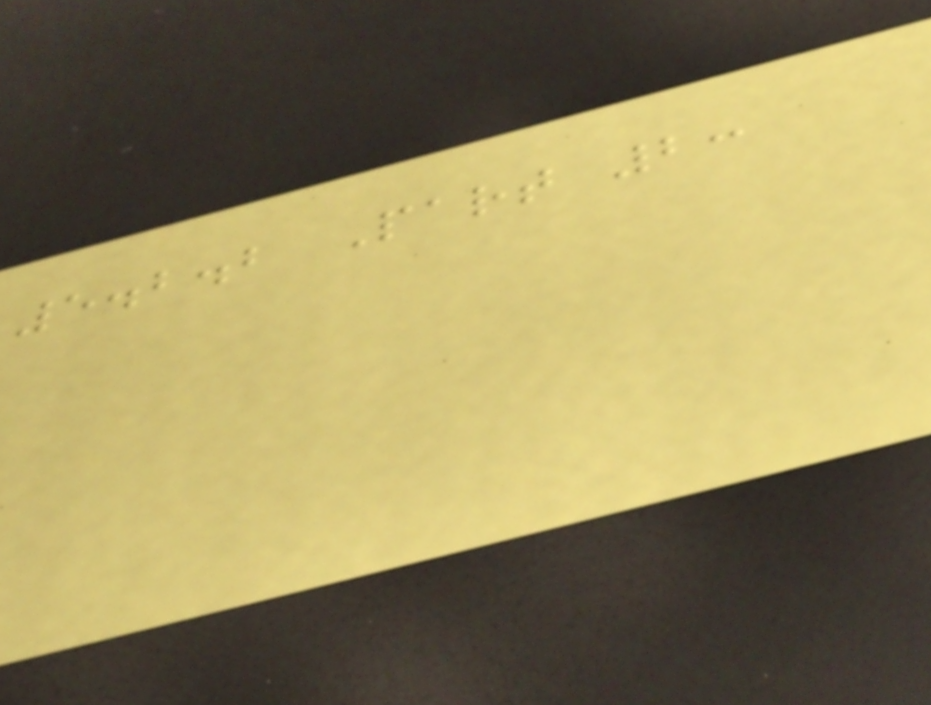5.2.2 Part 2:
